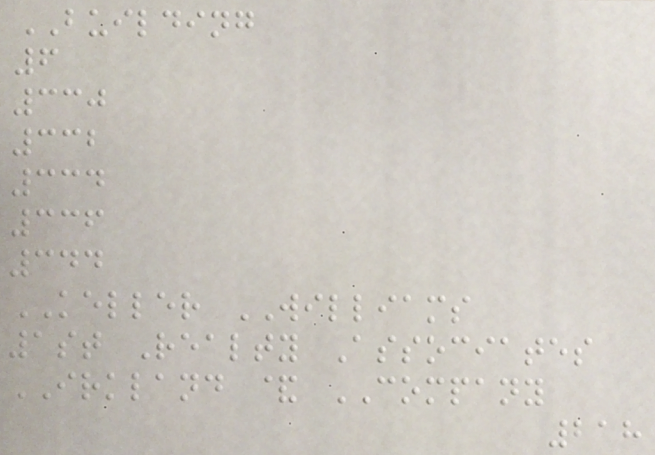BUILDING
6
330
332
334
336
344
KELLER WILLIAMS
1st Realty Associates
IRKLAND & COMPANY
218
